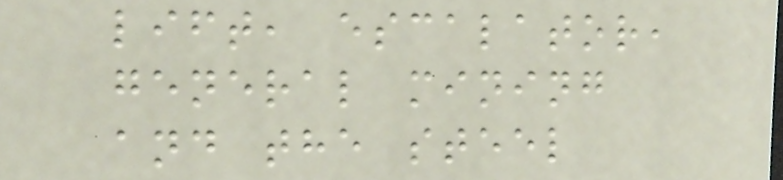lift, escalator,
general mining
and the steel
